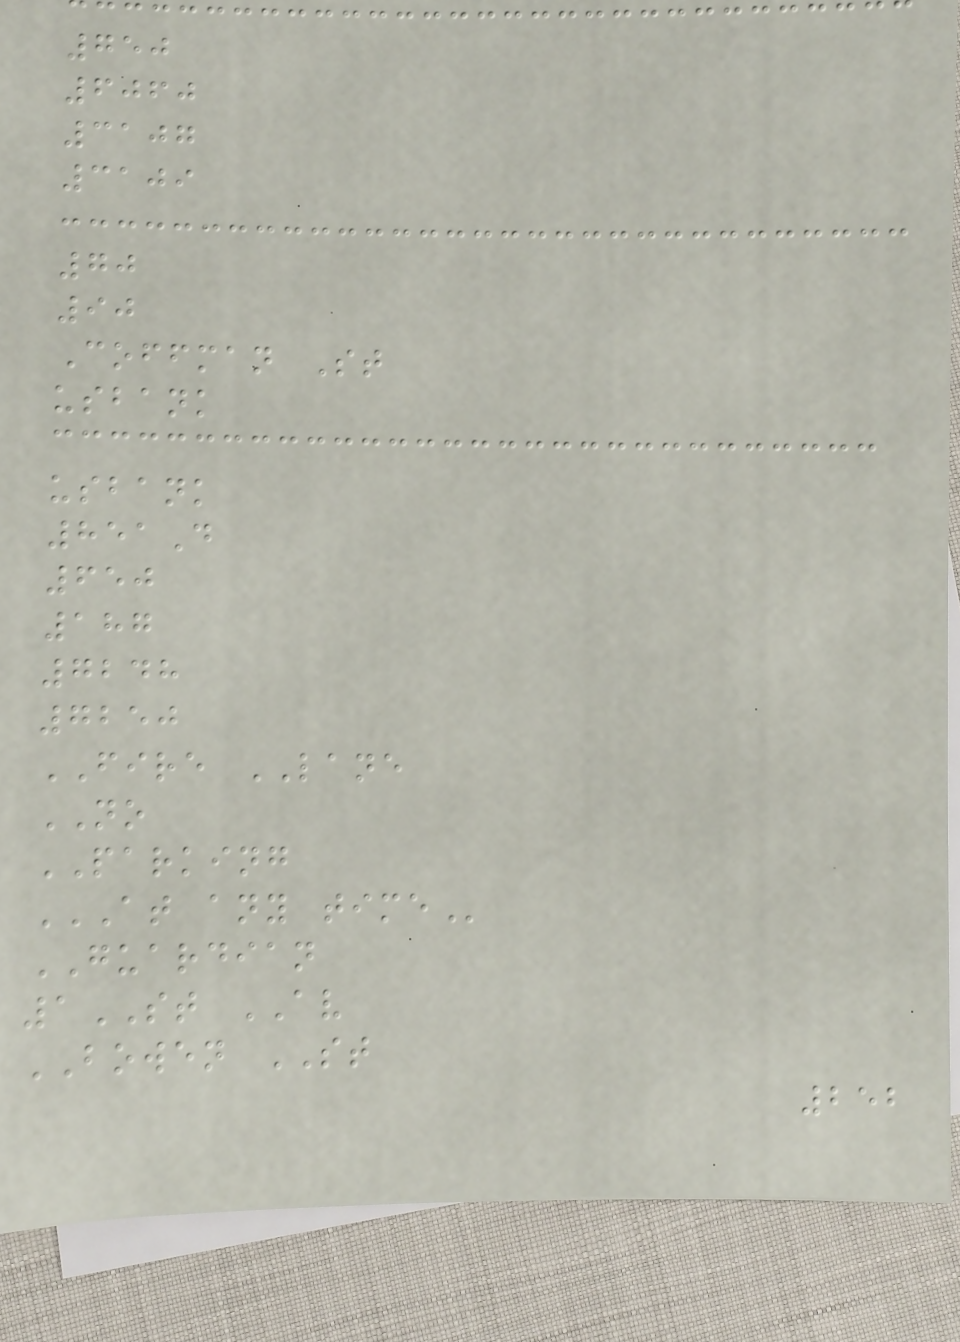750
6060
3107
3109
70
90
Coffman St
usbank
usbank
851D
650
187
7248
7250
FIRE LANE
NO
PARKING
AT ANY TIME
GUARDIAN
1ST AV
BOWEN ST
252
